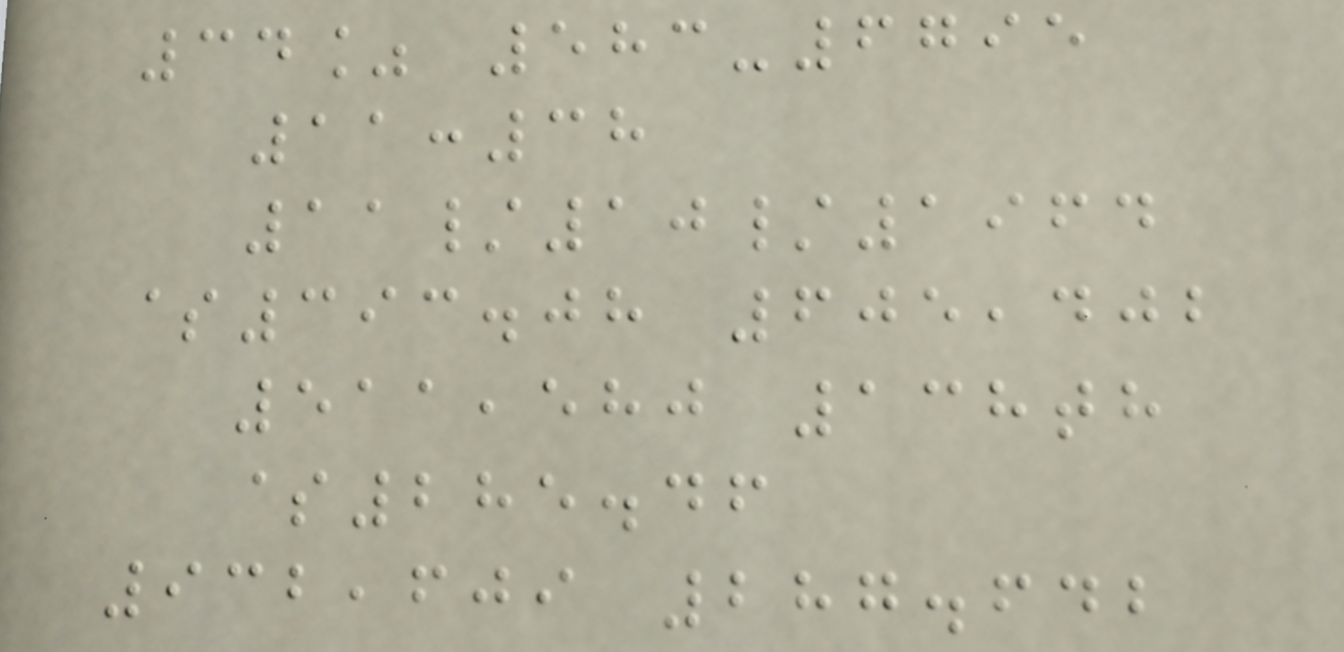34% 583-6795
11:38
11/10/1964
$393.08 605,402
511,580 138th
$285.46
932,609 287.642
